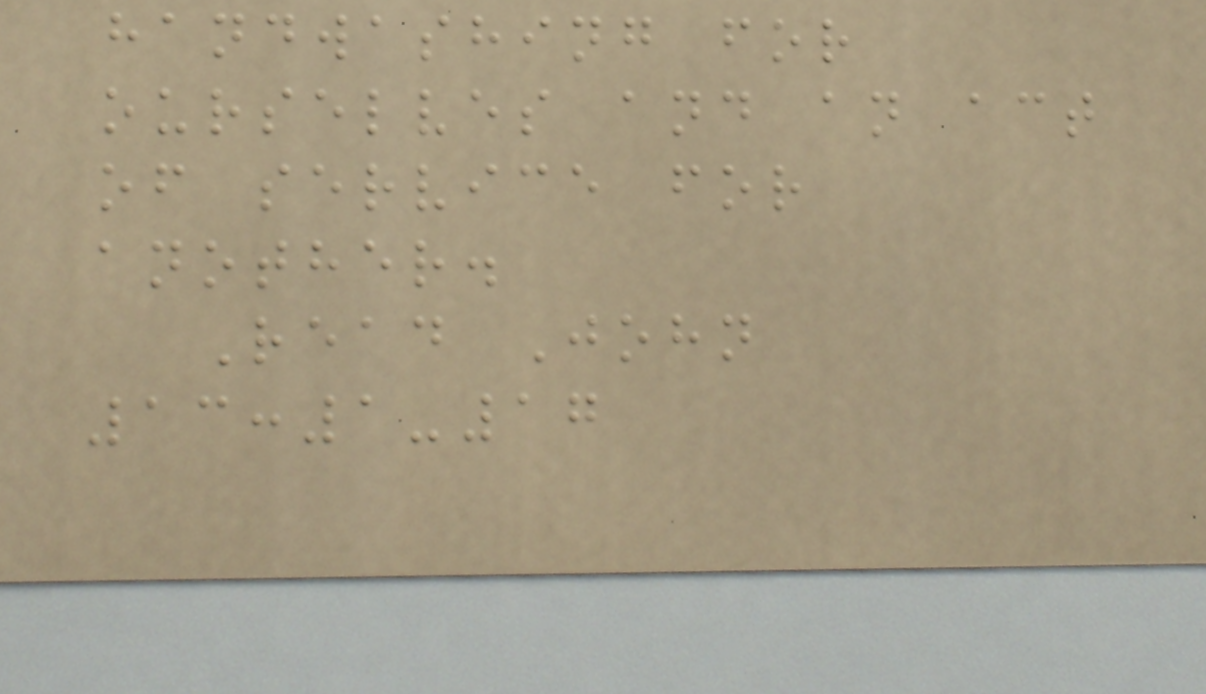handwashing for
ourselves and an act
of service for
another.
Read John
13:1-17
